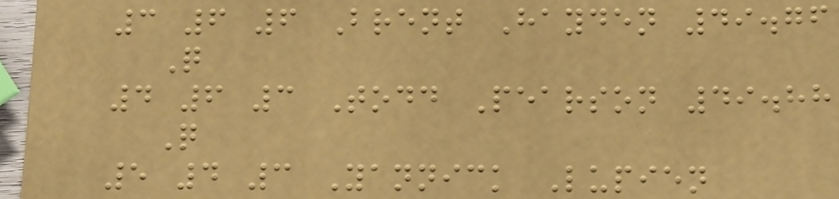3 6 6 Brent Hayden 49.76
Q
4 6 3 Todd Pearson 49.88
Q
5 4 3 Yannick Lupien
